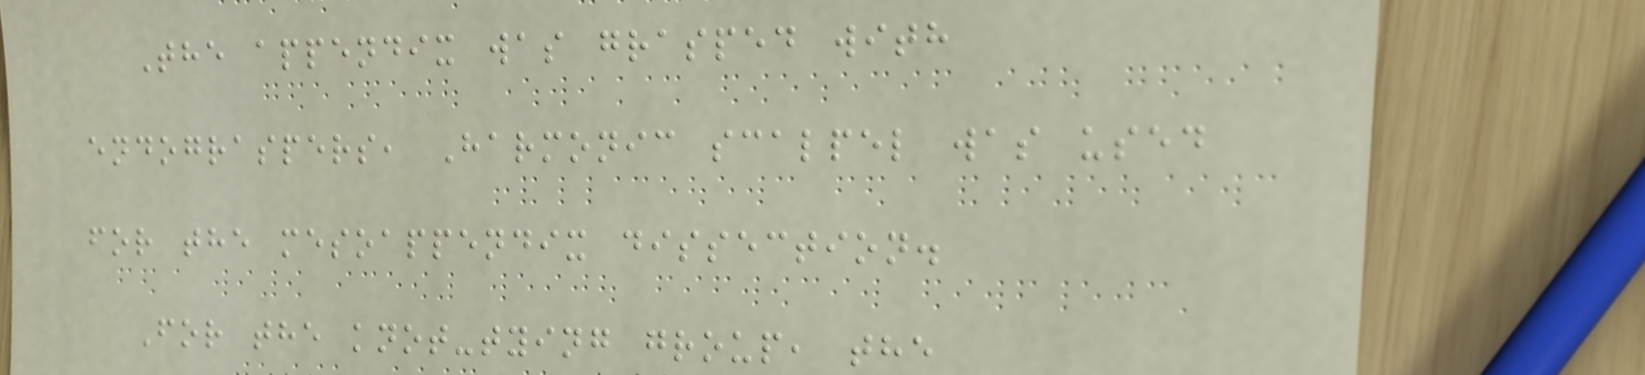The appendix was grasped with
endograspers, Harmonic scalpel was used
for the mesoappendix dissection.
For the knot-tying group, the
